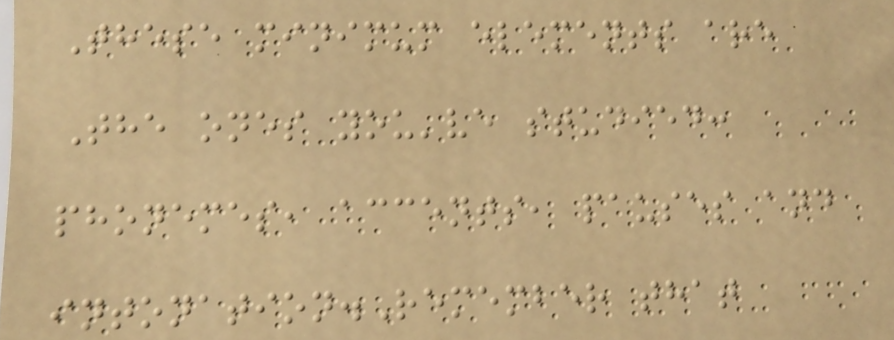These minimum elements are
The ones you've studied:
phonemes, accents, pauses and
intonation.Remember that
